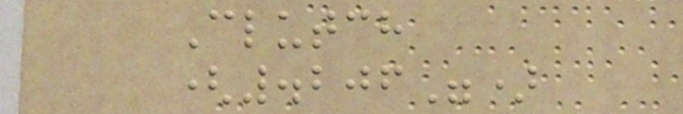Clutch
(.206")
